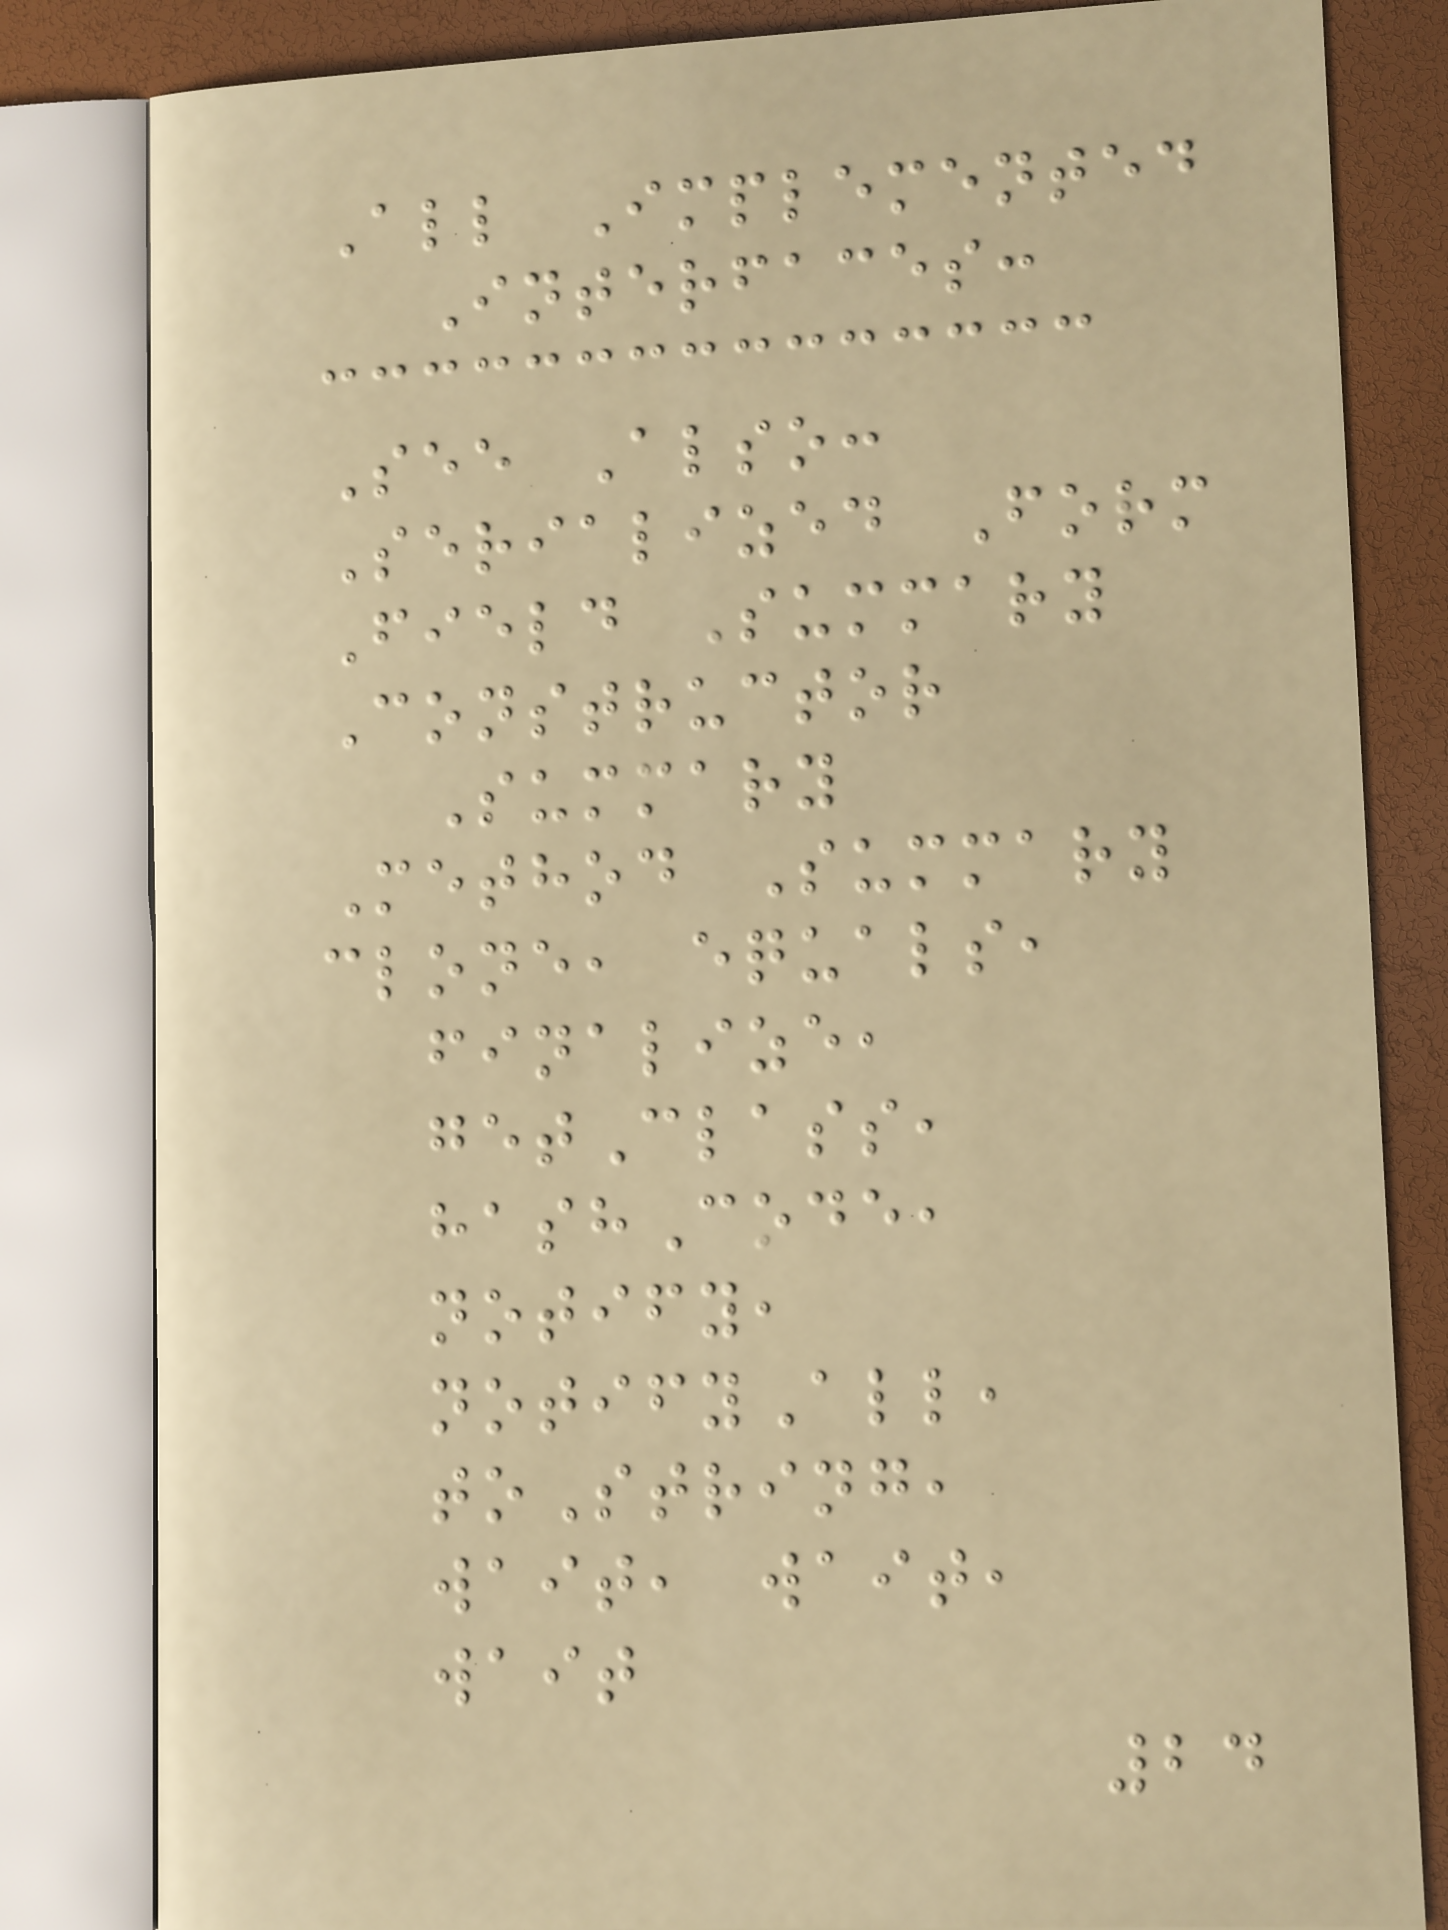All Implemented
Interfaces:
See Also:
Serialized Form
Field Summary
Constructor
Summary
Method Summary
clone, equals,
finalize,
getClass,
hashCode,
notify,
notifyAll,
toString,
wait, wait,
wait
24
